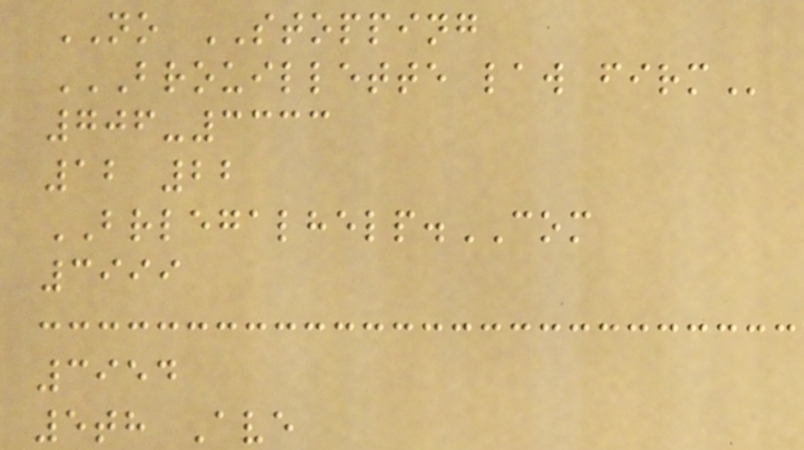NO STOPPING
BROUILLETTE LAW FIRM
706-3333
12 22
BRLEGALHELP.COM
3999
3954
5th Ave
